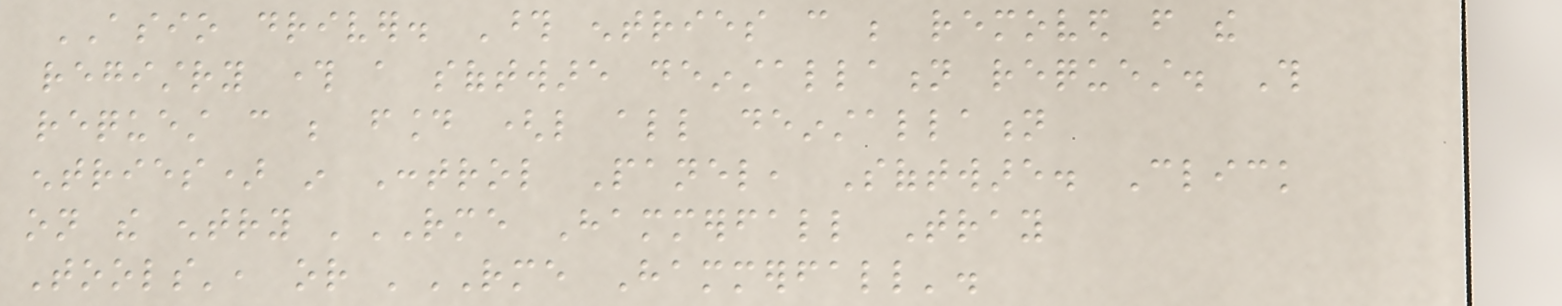ASIO driver. Those entries can be removed from the
registry through a software deinstallation request. This
request can be found (like all deinstallation
entries) in Control Panel, Software. Click
on the entry 'RME Hammerfall Tray
Tools', or 'RME Hammerfall'.
